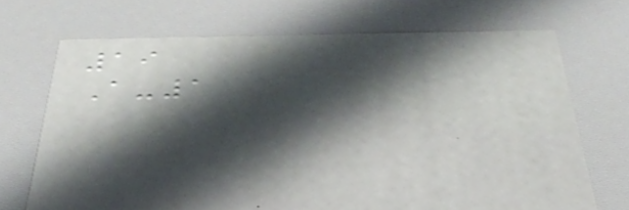19
A-1
